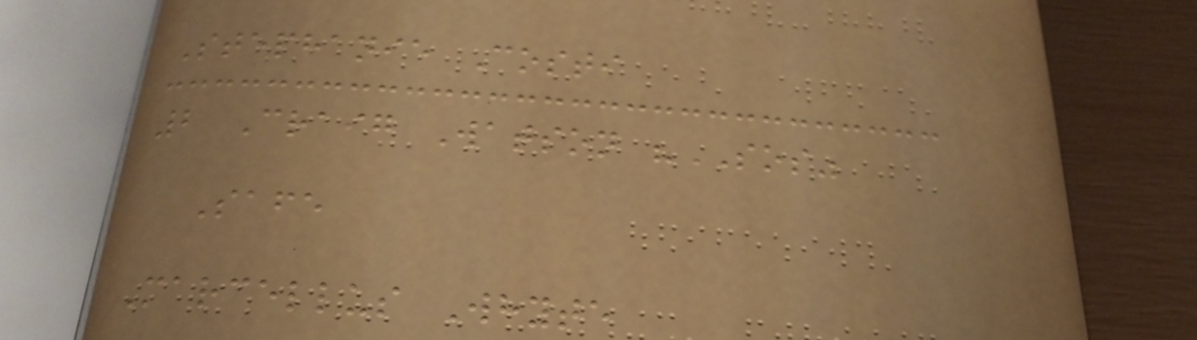Stephanie Costi
2 Craig Watson "SOS"
Safe
Marcellus Whyte
